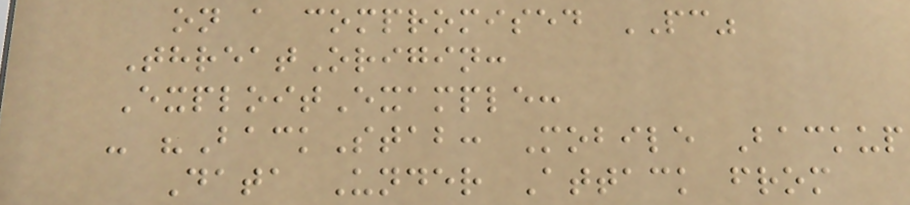on a compromised PC"
ThreatOrigin:
ExploitExample:
- "BackStab: Mobile Backup
Data Under Attack from
